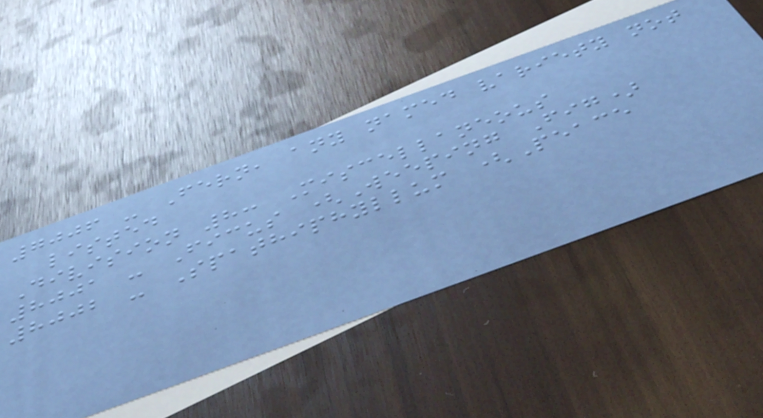7006 - Fern, any named variety not
listed
Division 8: Miscellaneous
8001 - Ficus (Weeping Fig)
8002 - Spathiphyllum (Peace
